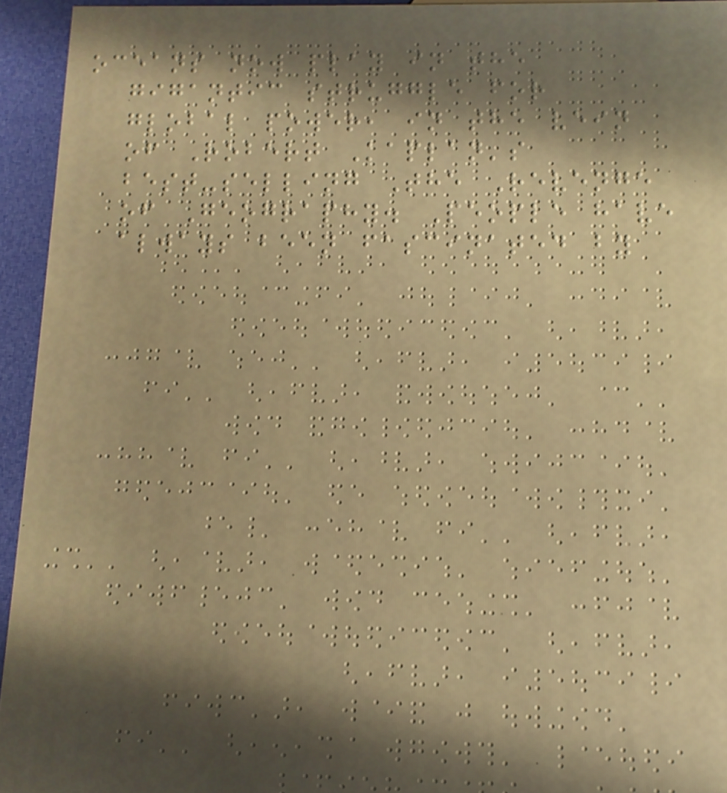oceans now play in the
gigantic struggle for
global power, in the vein
of Robert Kaplan's
best-selling The Revenge
of Geography. People have
always been fascinated by
